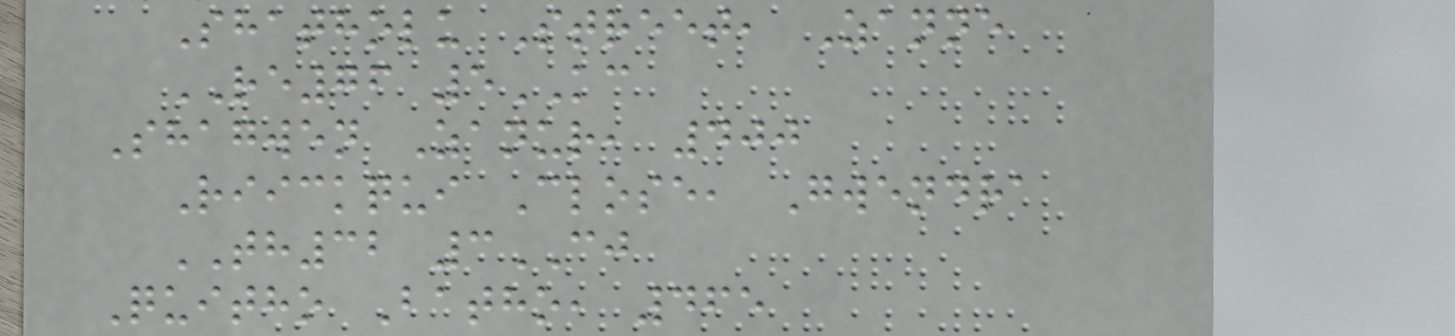Shatholu Street, Zanne
RE76 5KC
Shagwen Zanur, 400
Riickqui Close, Gwendra
TH32 3CJ
Quitho Batho, 465
